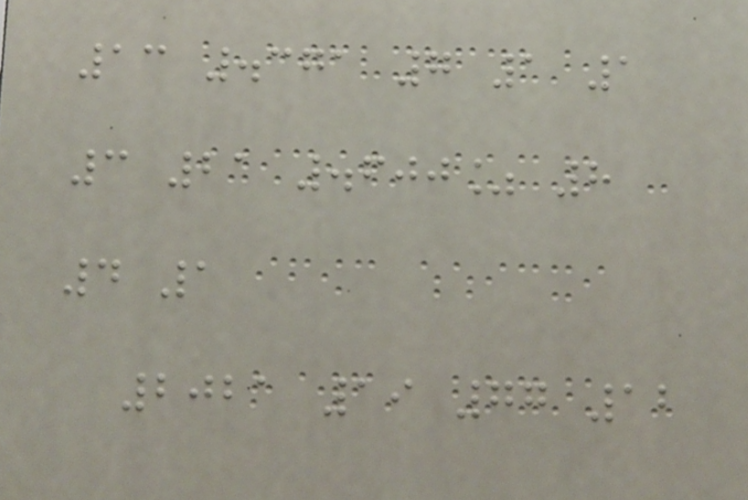13 .371 7 1 1
3 21 .600% 8
4 1
2021 19 77 12
